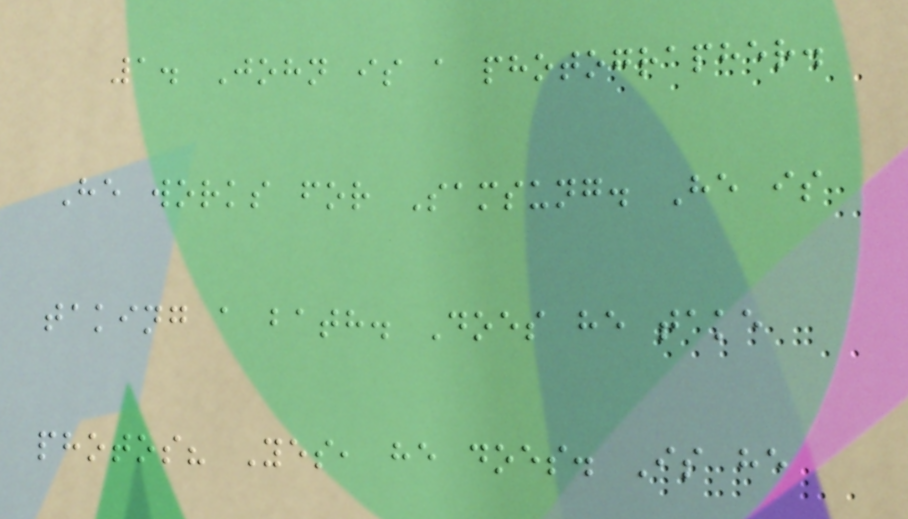1. John is a photographer.
He works for Samsung. He is
taking a bath. Does he take
photos? Yes, he does. Is he
